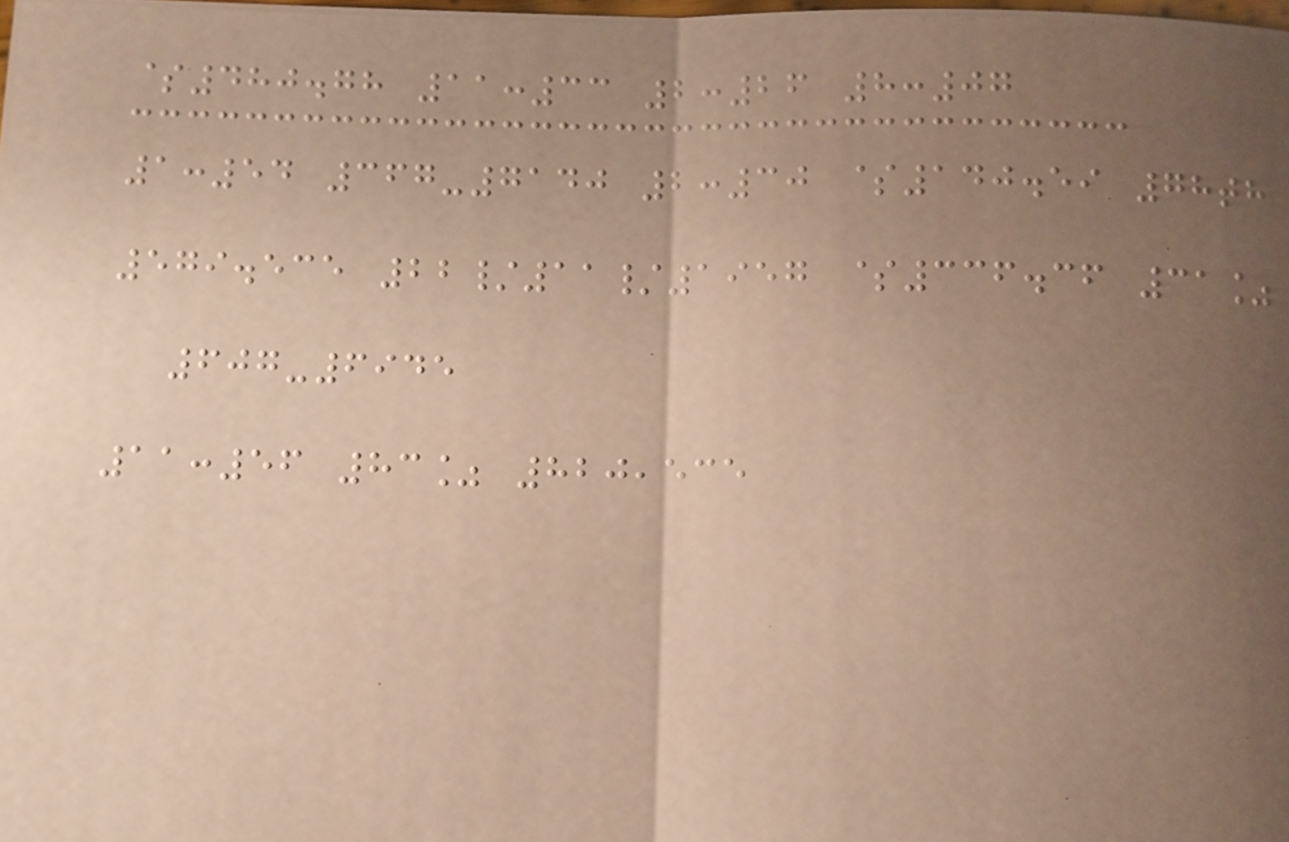$480.78 11:33 2:26 8:07
1:54 367-7140 2:30 $140.59 78th
579.535 22/11/1957 $336.36 31%
607-6945
11:56 83% 820,535
